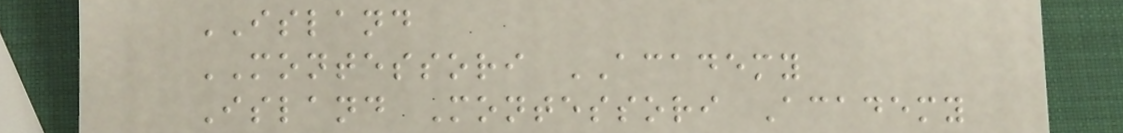ISLAND
MONTESSORI ACADEMY
Island Montessori Academy
